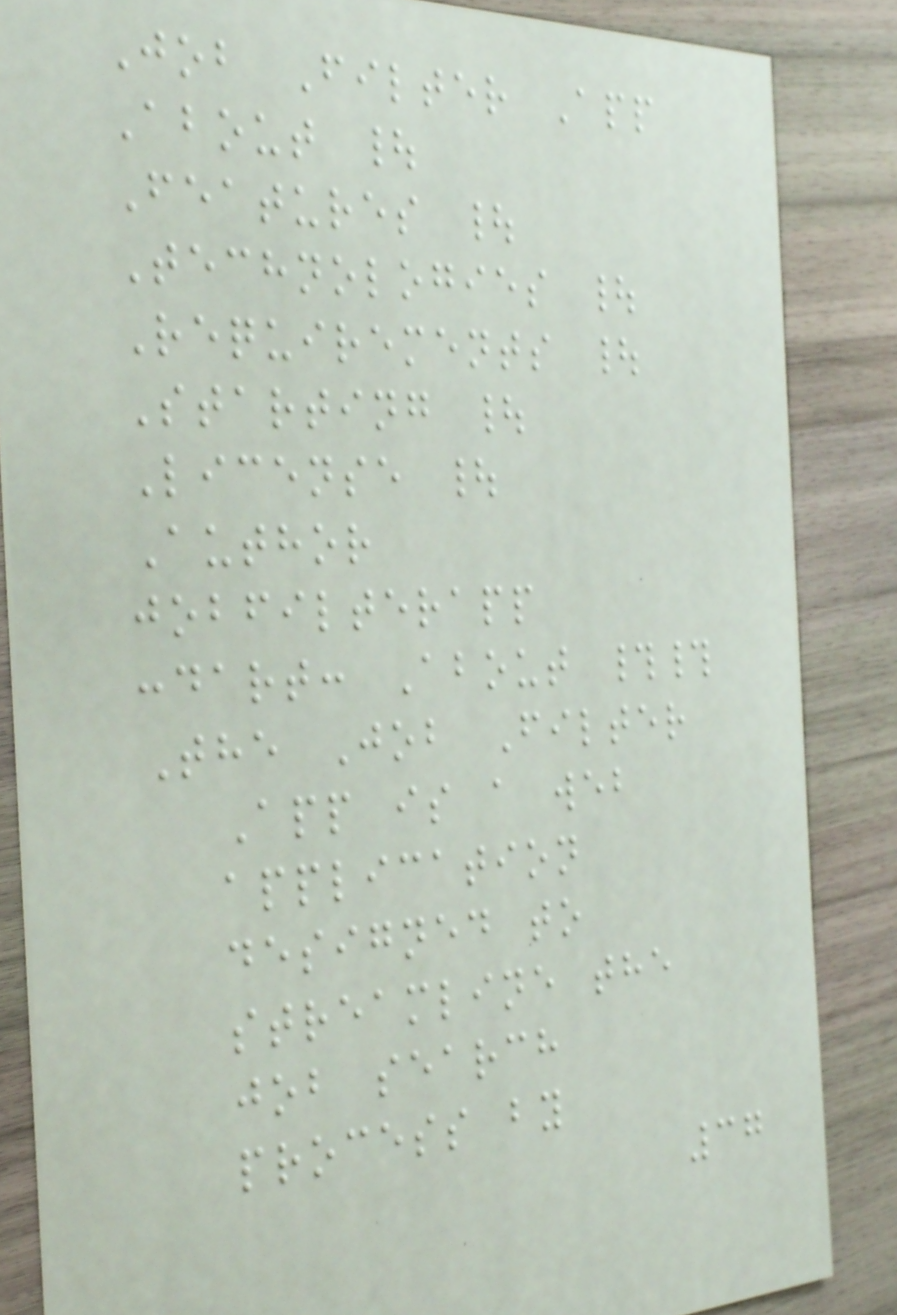Job Filter App
About |
Features |
Technologies |
Requirements |
Starting |
License |
Author
jobfilterapp
:dart: About ##
The Job Filter
App is a web
application
designed to
streamline the
job search
process by
37
